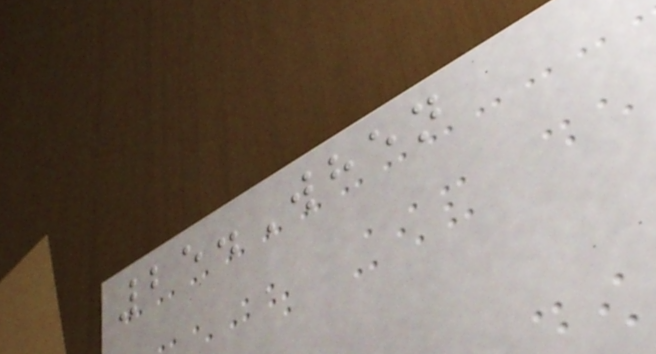25.When
